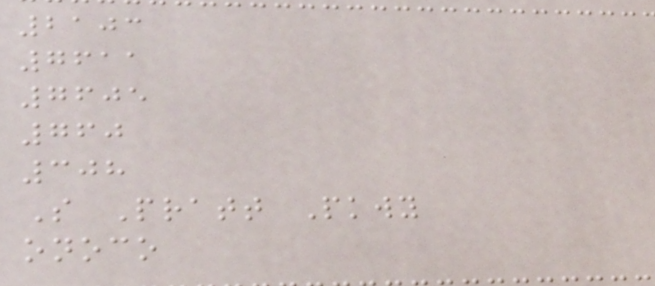2103
7611
7605
760
308
S Pratt Pkwy
onoco
